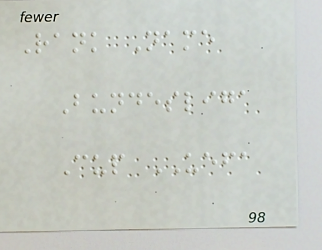Rank Name
Bundesliga
Cup UEFA
